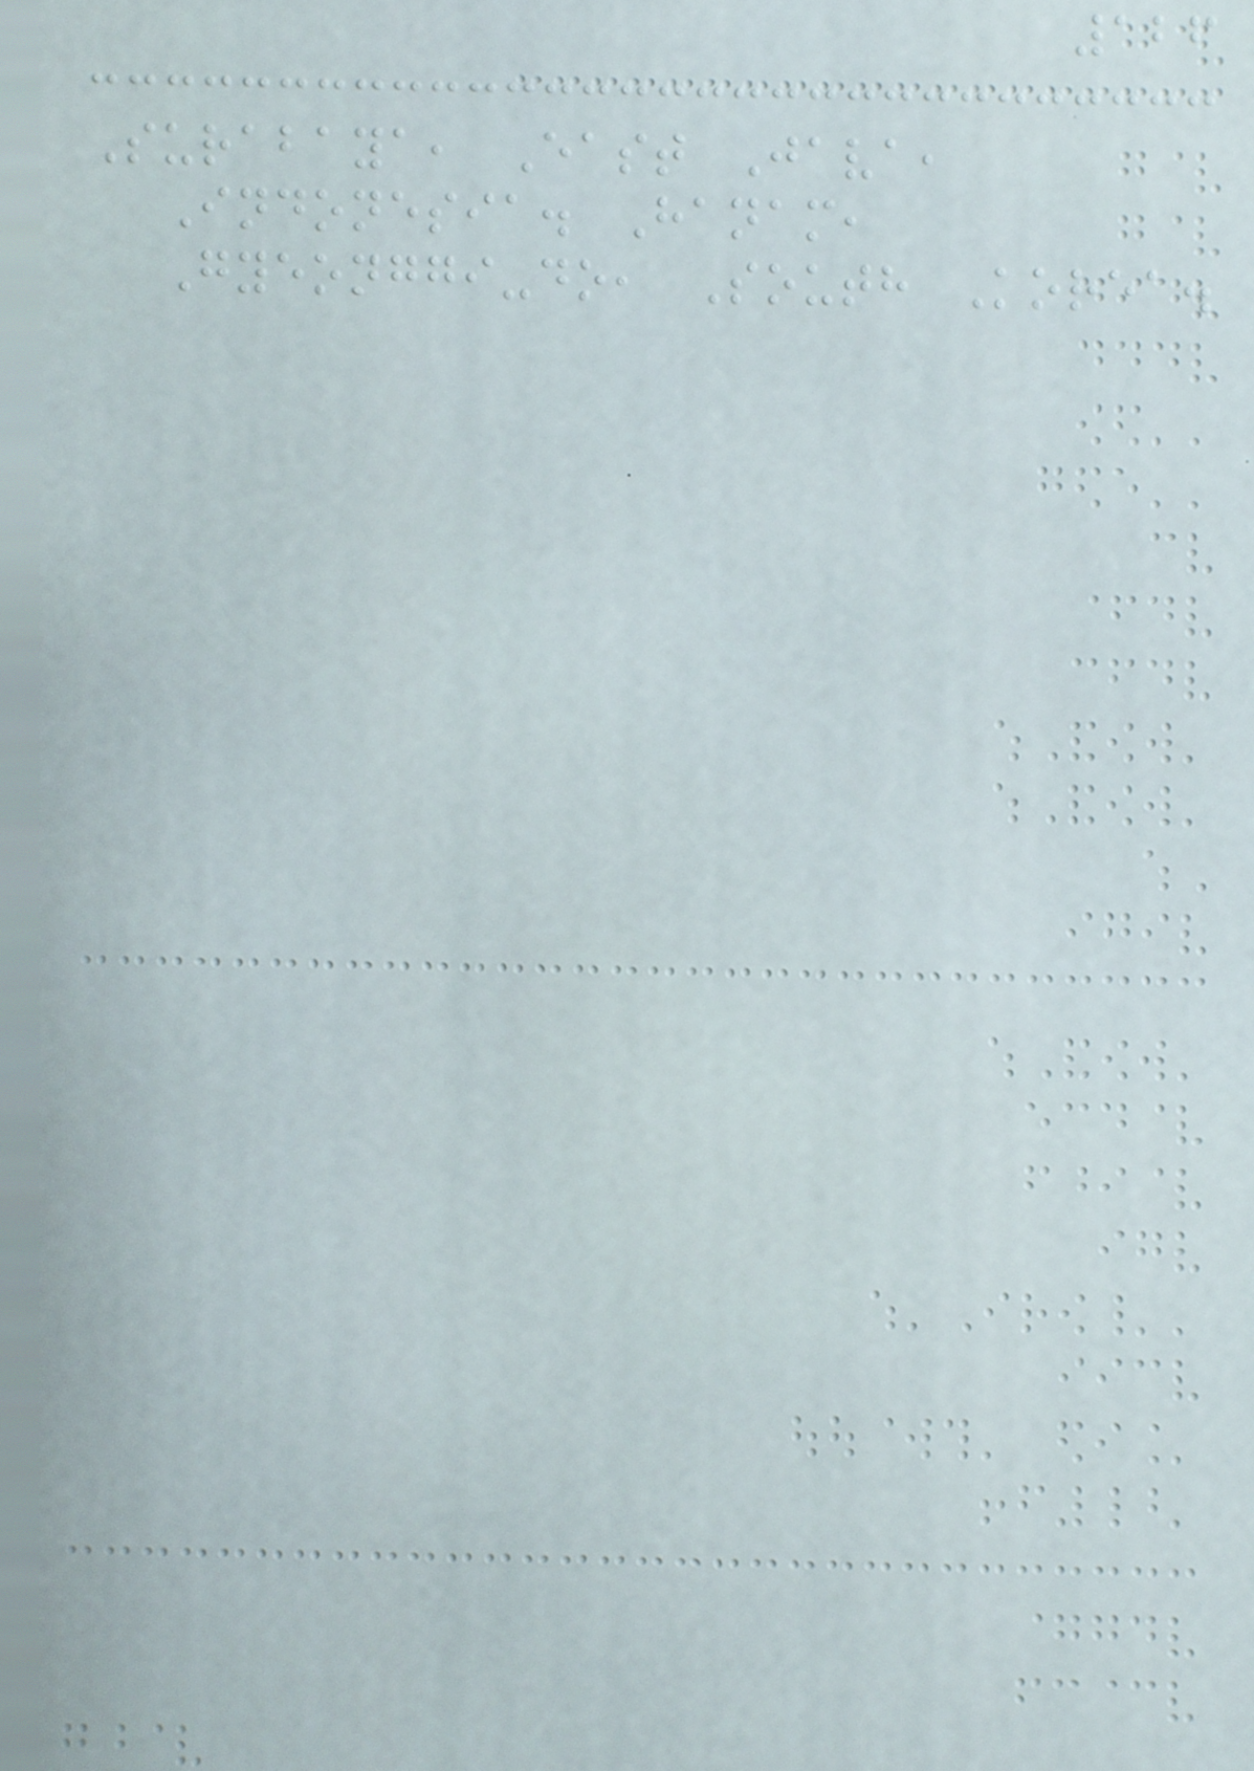126
Surabaya, East Java,
Indonesia. Hanam,
Gyeonggi-do, South Korea.
